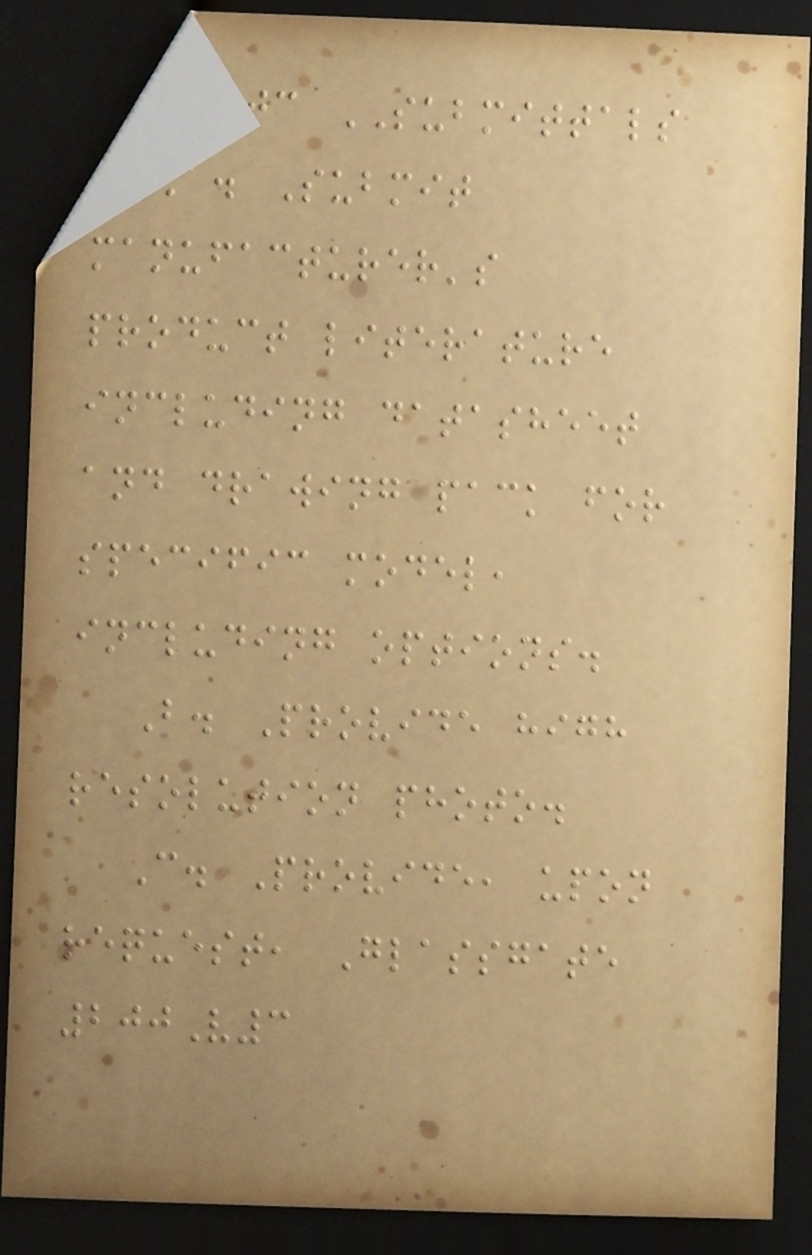1.03 SUBMITTALS
A. Submit
manufacturer's
product literature
including datasheet
and drawing pack for
specific model,
including options.
B. Provide high
resolution photo.
C. Provide, upon
request, Glassgate
200V3
